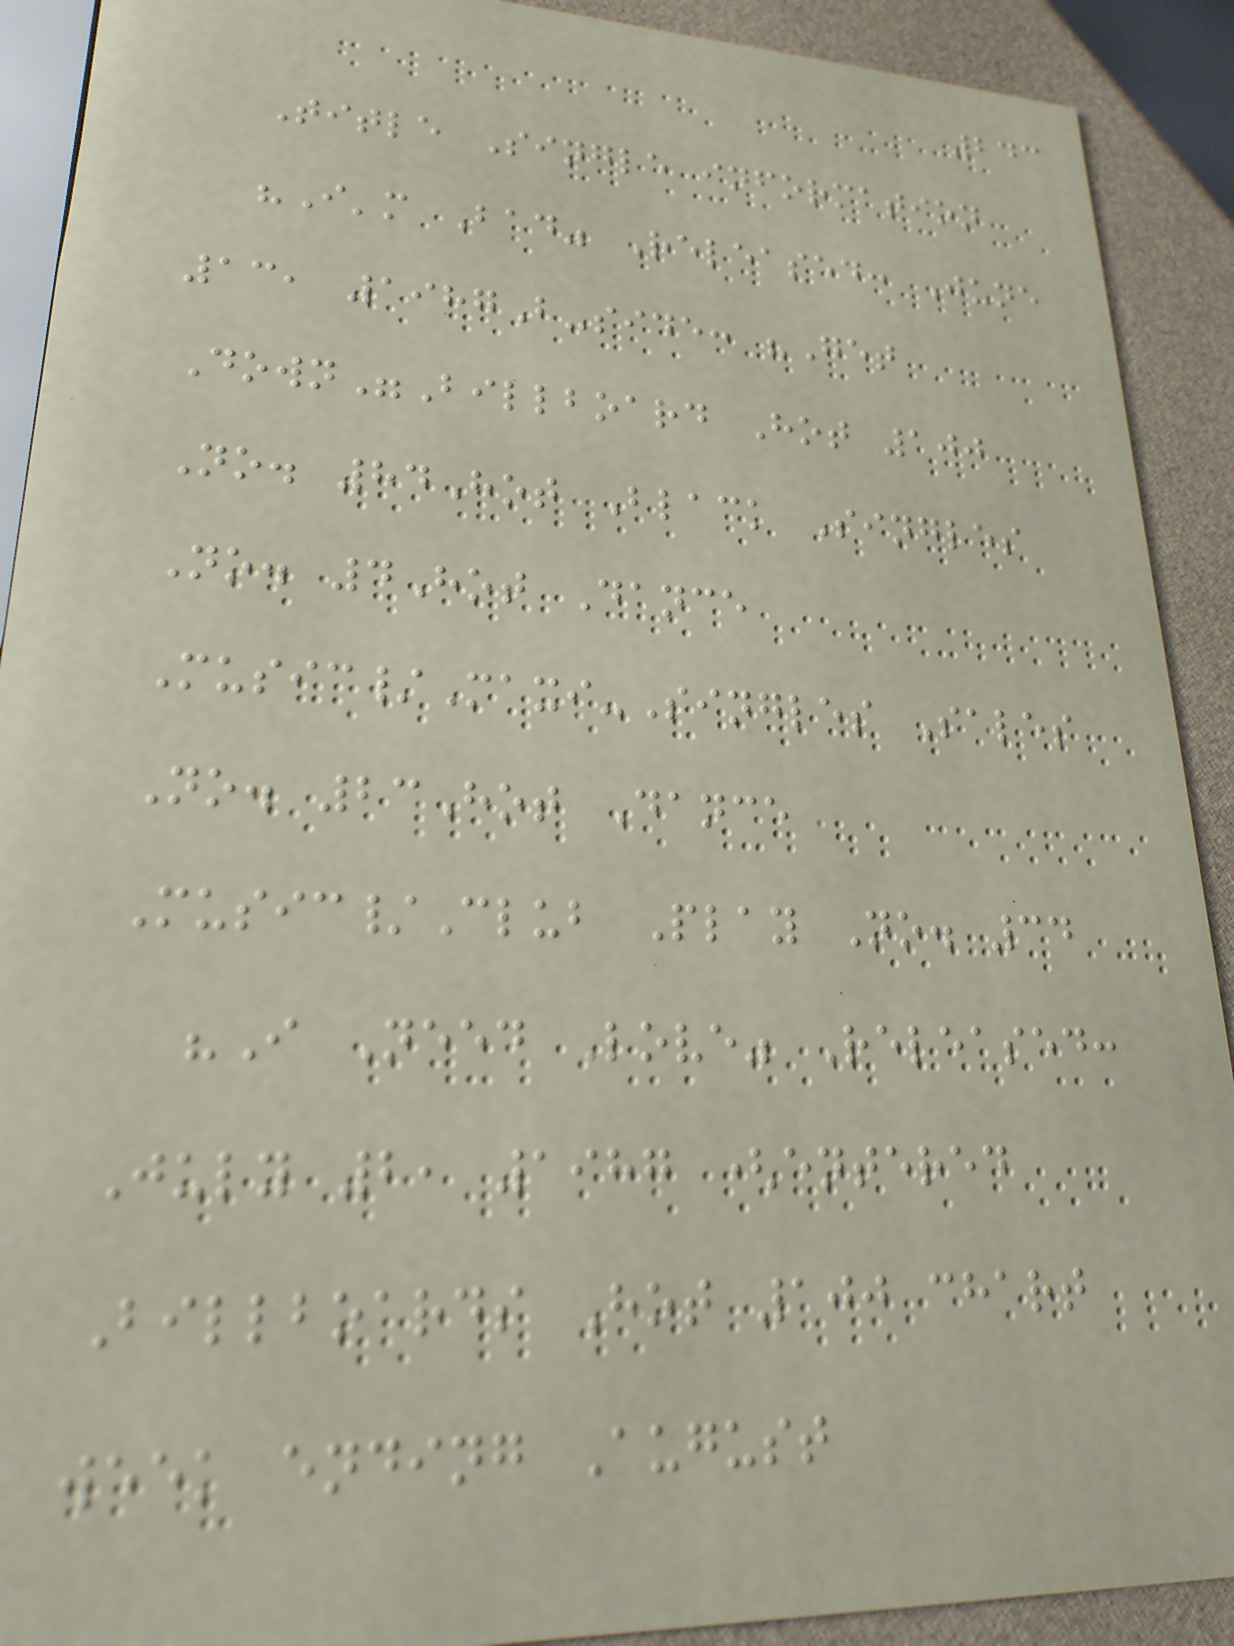243
Title Single information
"I'm Bad" Released: June
13, 1987B-side: "Get
Down"Billboard Hot 100
No. 84Hot Black Singles
No. 4Hot Dance
Music/Maxi-Singles Sales
No. 23Hot Dance
Music/Club Play No. 34
"I Need Love" Released:
July 2, 1987 (entered
Billboards Hot 100 chart
week ending August
